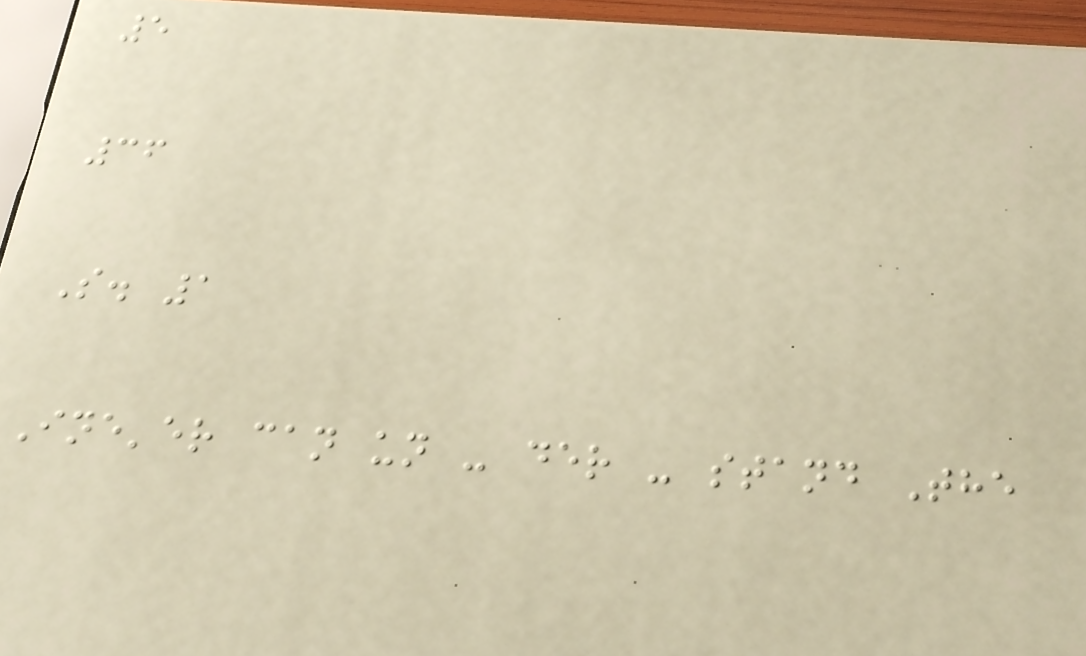5
36
S. 1
Ine'er can un - der - stand The
